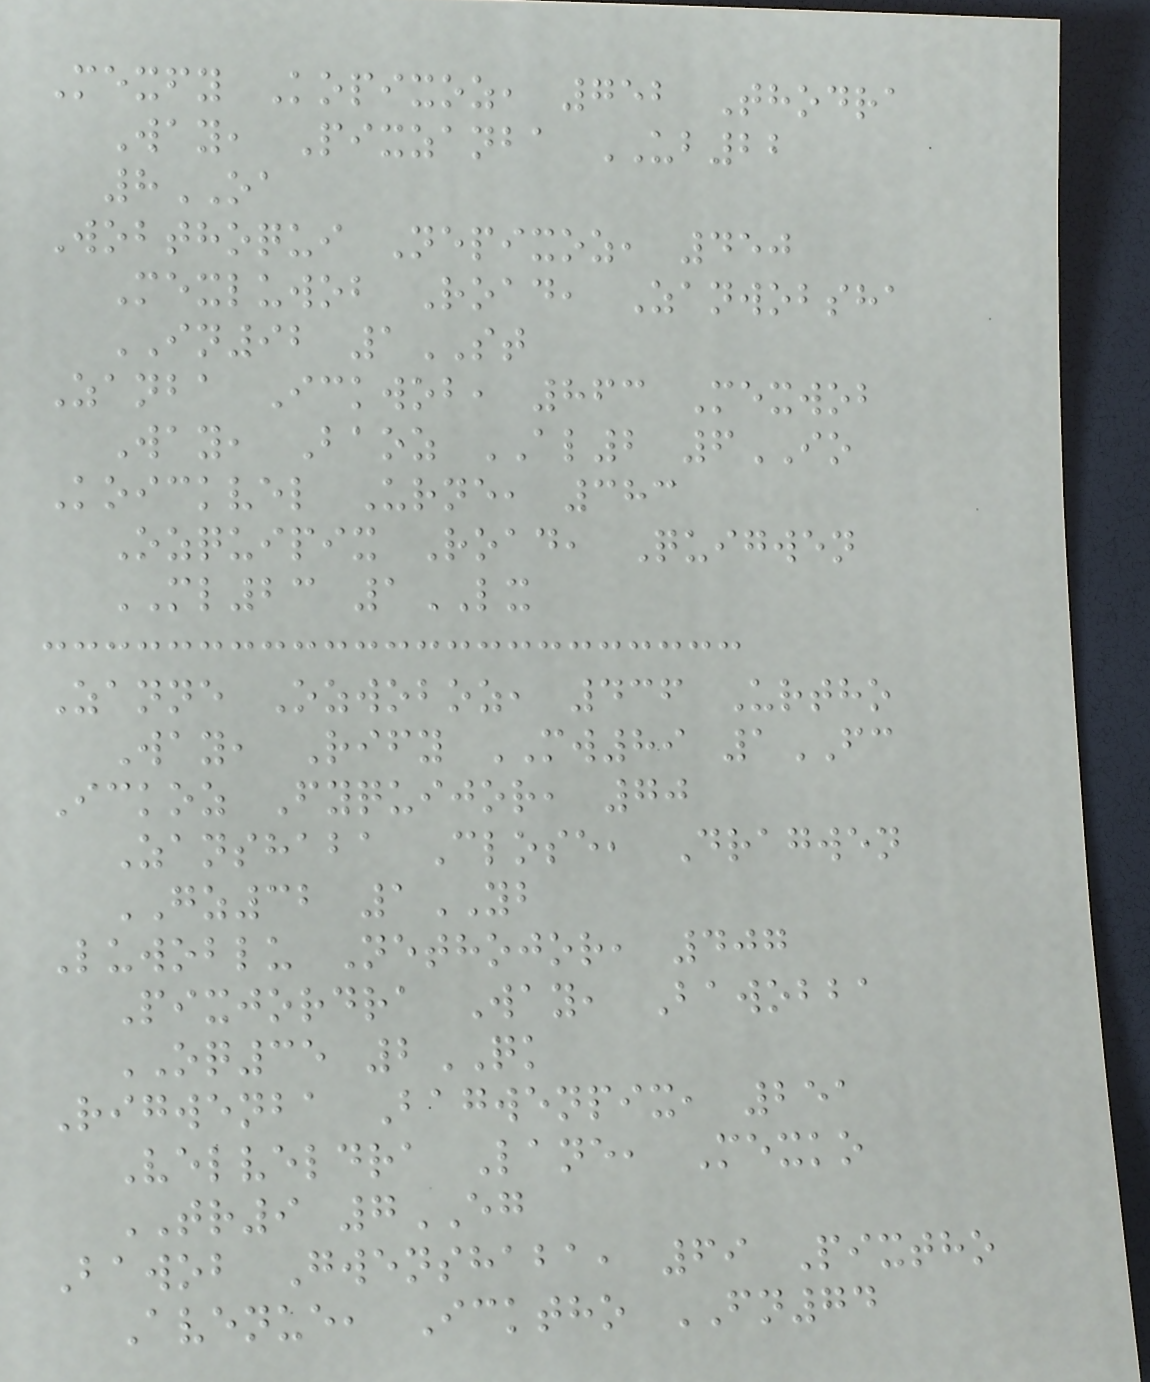Mexfy Kopixoz, 752 Thodra
Way, Pixzanba UB22
8OA
Wobthoqui Nepixoz, 450
Mexluwob Road, Zanwobsha
IN92 1ST
Zanba Ickwob, 863 Mexwob
Way, Baoz AL2 6IO
Koickvel Urne, 383
Ozquipix Road, Quigwen
ML23 1LX
Zanne Ozwoboz, 436 Urtho
Way, Rify MW89 1FC
Ickoz Fyquijor, 70
Zanshaba Close, Dragwen
GZ32 1YB
Luwoblu Nethojor, 407
Pixjordra Way, Bawobba
OQ35 2QK
Rigwenba Bagwenpix, 251
Velveldra Lane, Mexko
TR9 7EG
Bawob Gwenshaba, 69 Pixtho
Avenue, Icktho FN74
